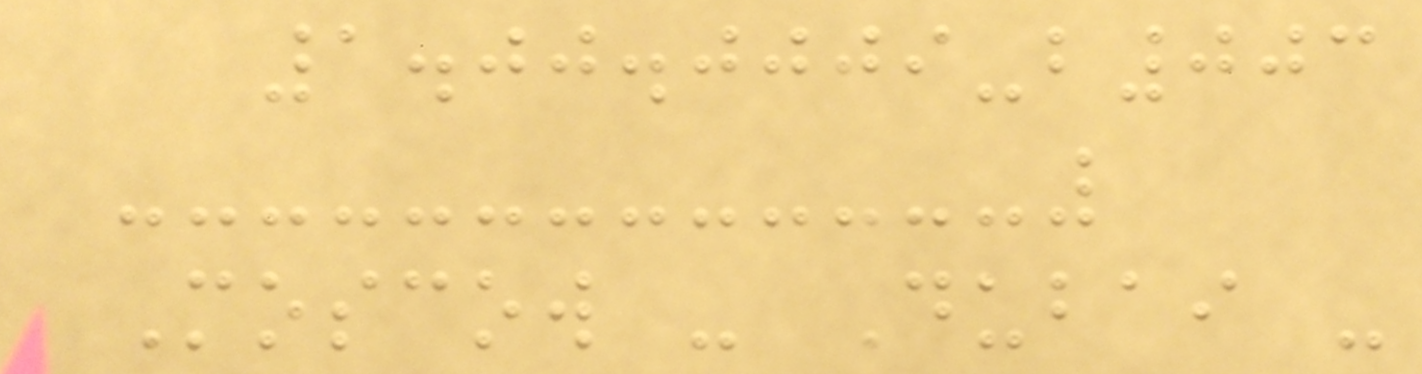1.00.0009-b003
Moscow - Dubai -
